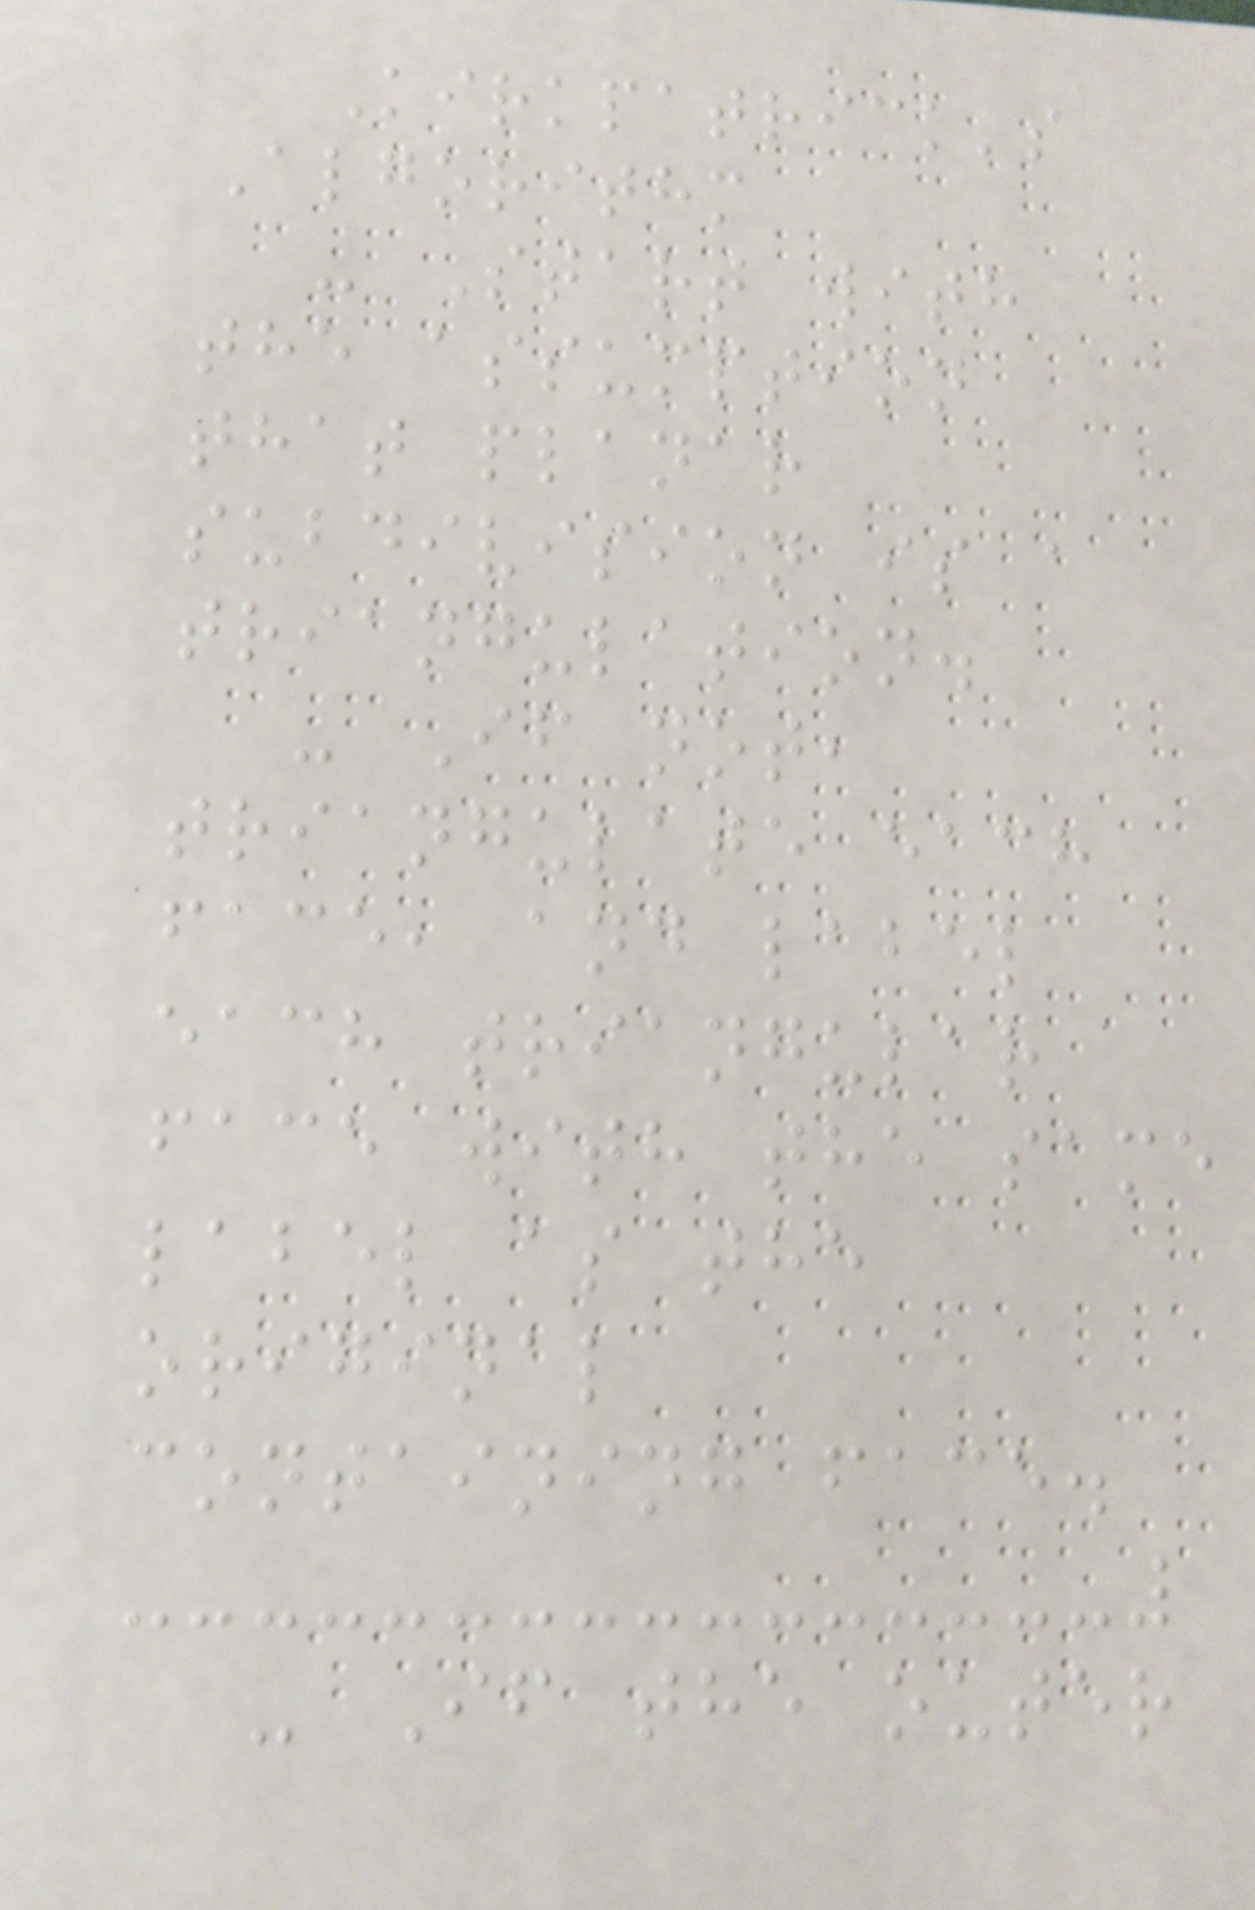Kirkpatrick's
Algorithm
- Start with
the assumption
that planar
subdivision is a
triangulation.
- If not,
triangulate each
face, and label
each triangular
face with the same
label as the
original
containing face.
- If the outer
